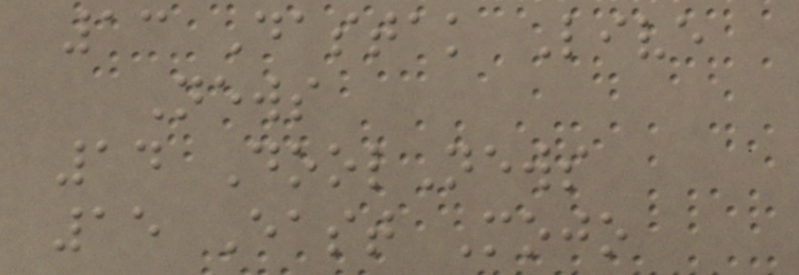13 Dastak Live
News
14 DoolNews
15 East Mojo
